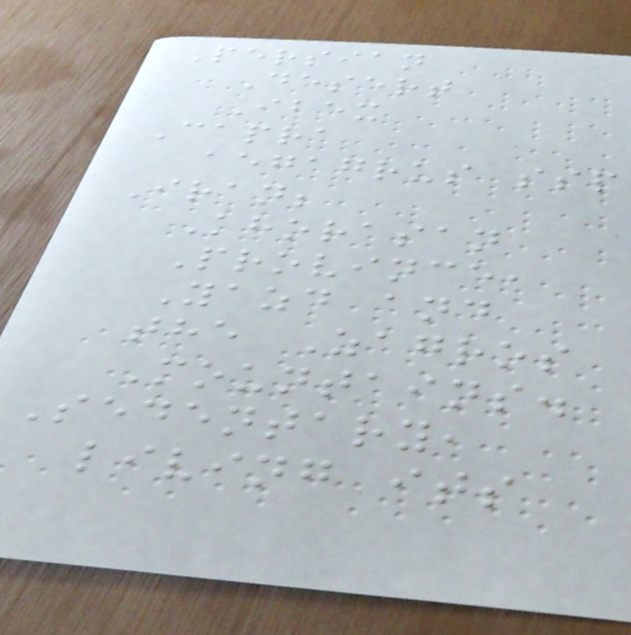Persian
Desert
Ibex
Capra
aegagrus ssp
Iran;
Khorasan
Province,
Yazd and
the Zagros
Mountains.
Sedentary,
living its
